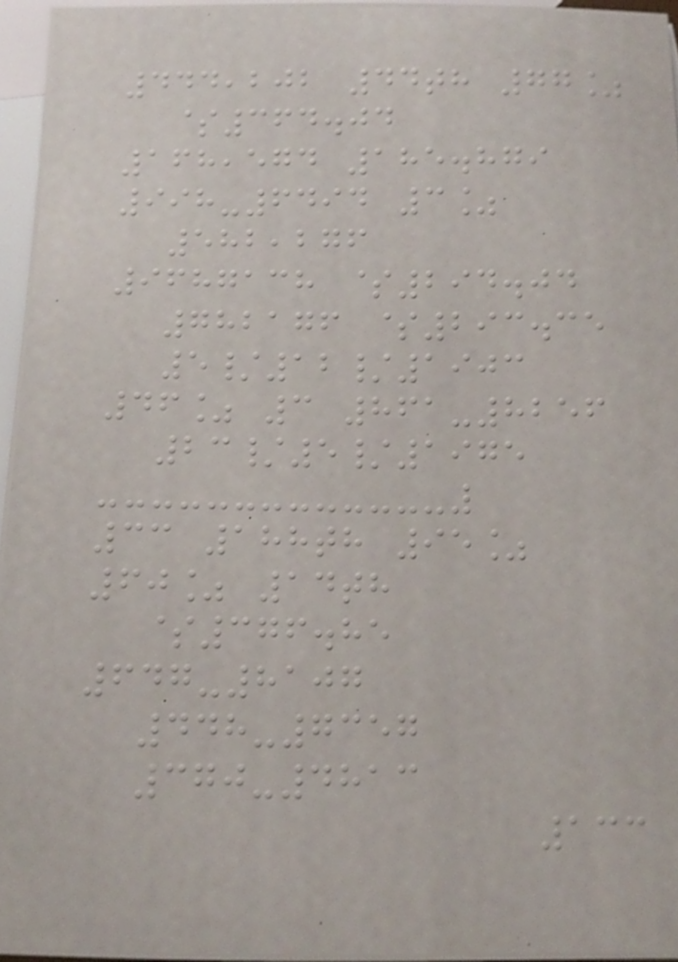444,202 44th 77%
$364.04
168,574 185.879
998-6494 3%
582,276
9687138 $294.04
782176 $293.35
5/12/1903
46% 3 861-8256
23/5/1975
33 188th 95%
60% 14th
$376.85
647-8107
448-7357
370-4813
133
